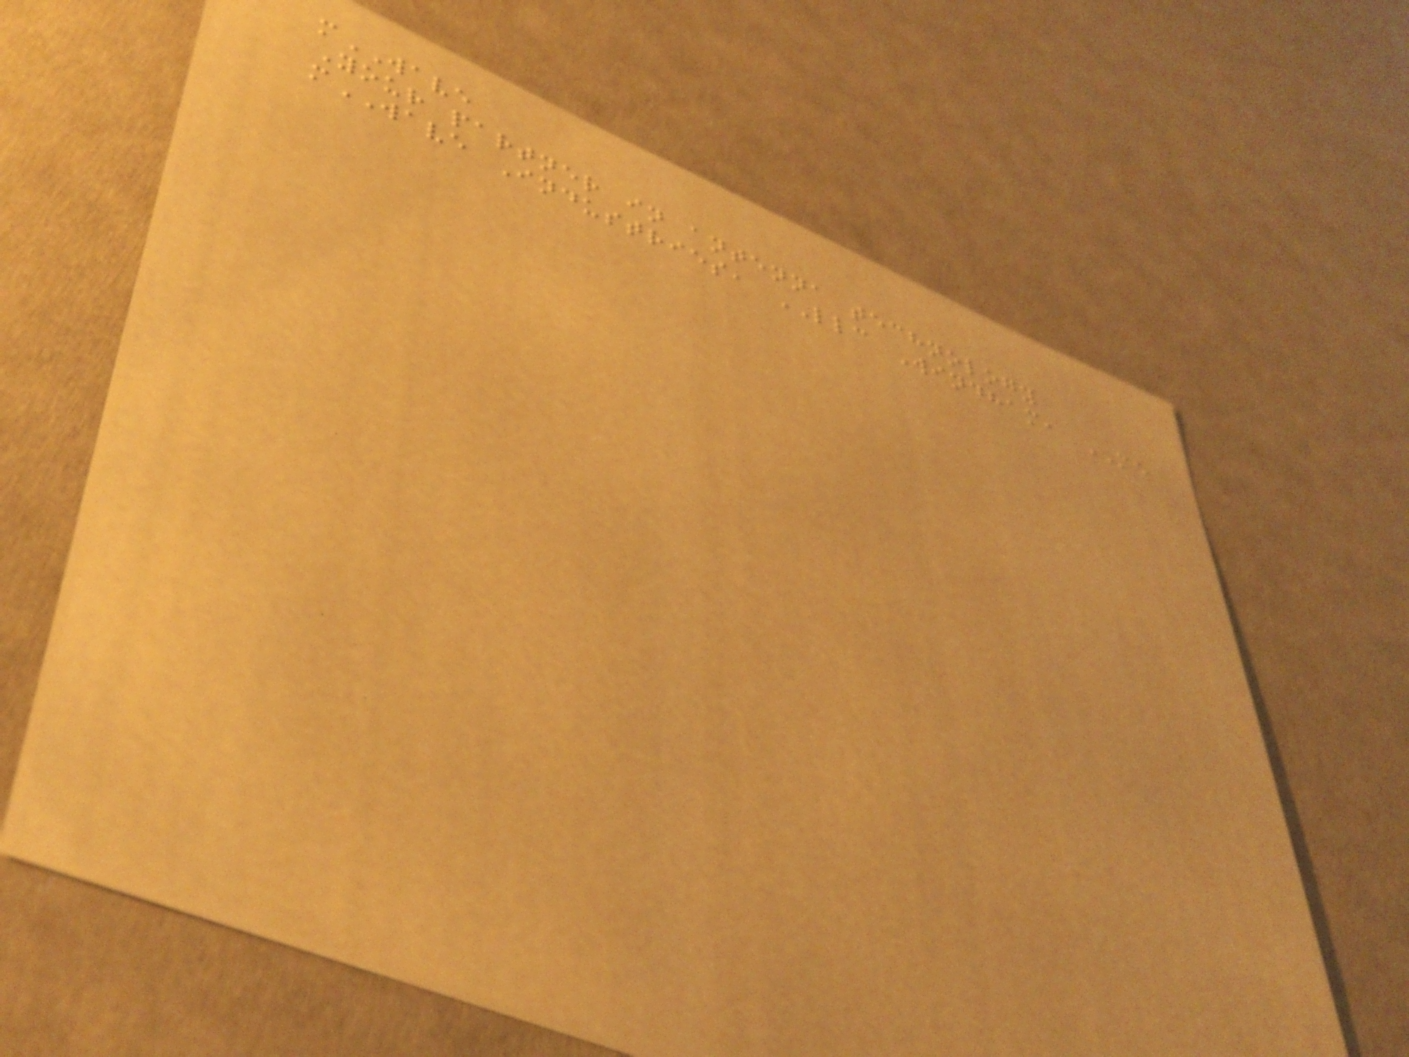mWAVE
Your partner in antenna technology
mWAVE Industries, LLC Windham, ME
